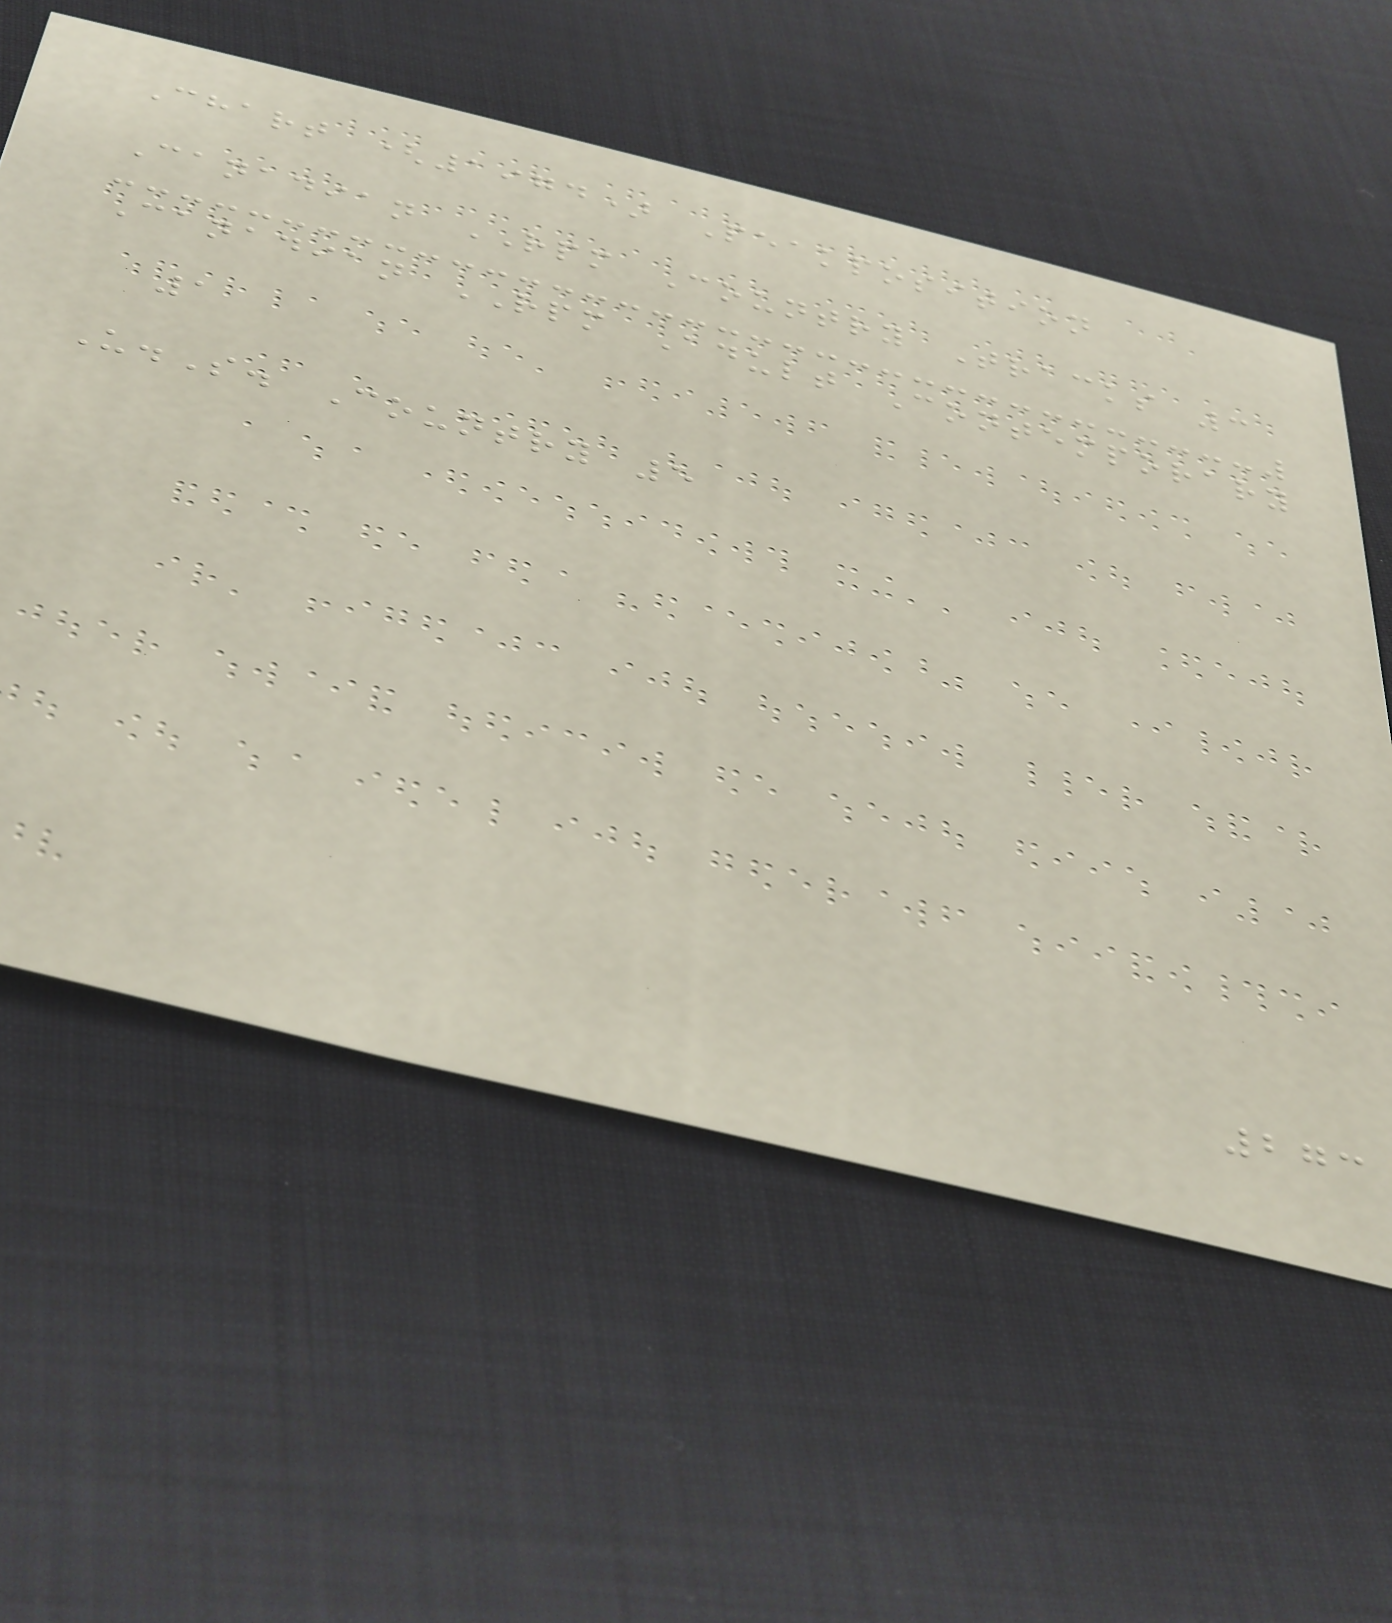Chart (1974) Peakposition
Canadian RPM Country Tracks 3
Canadian RPM Adult Contemporary
1
U.S. Country 5
273
